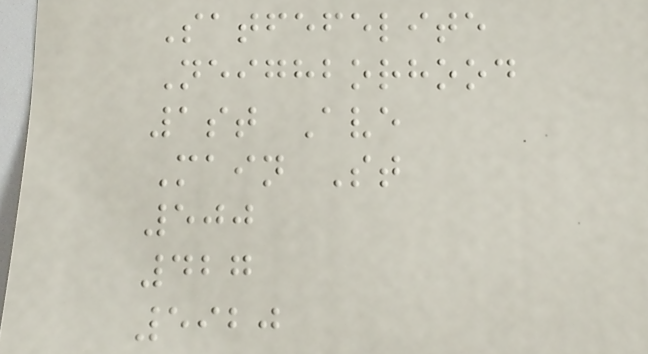Satfefelite
Neighborhood
1st Ave
Main St
500
427
5920
